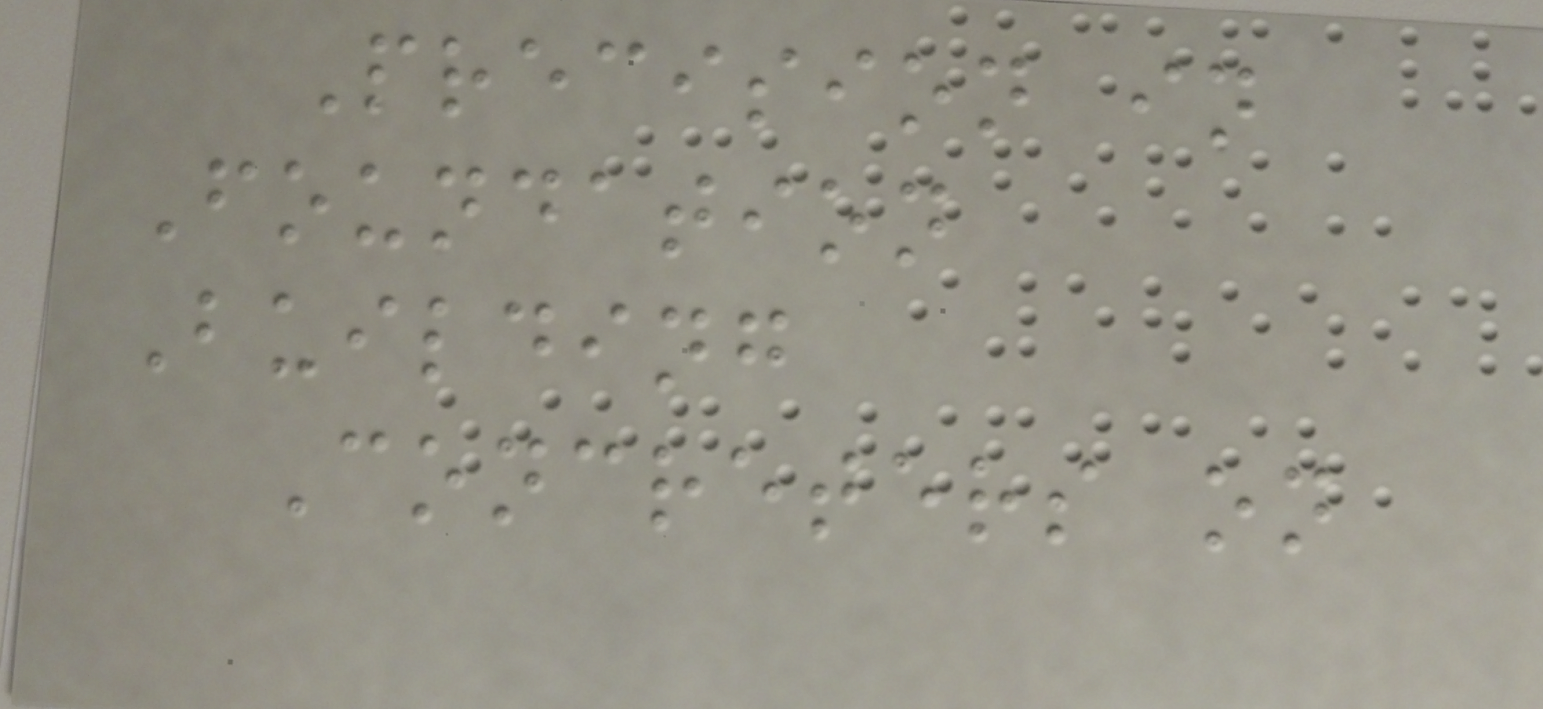Precision in
Foundation
Building
Concreters on
